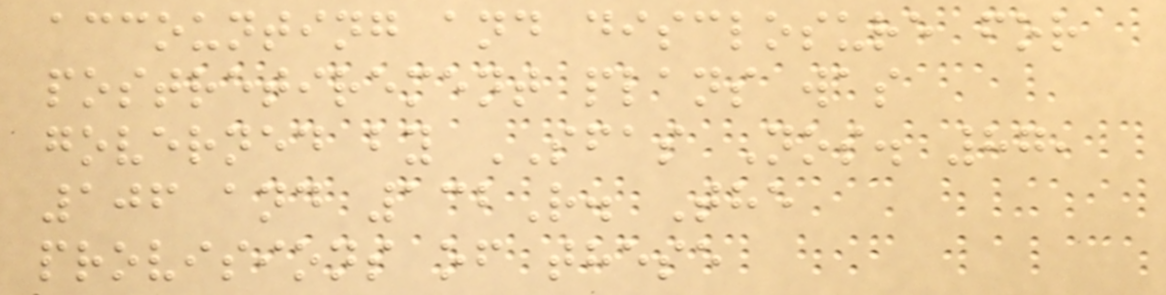accounting and disclosure for
postretirement plans was
governed by SFAS Nos. 87,
106 and 132R. The
provisions of these
